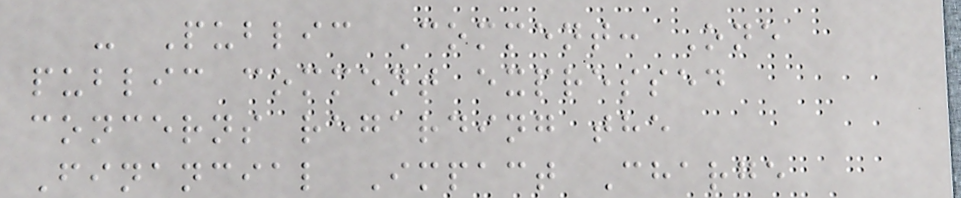- Public Comment: One
public comment expressed
concerns regarding the
Financial Impact Charge
